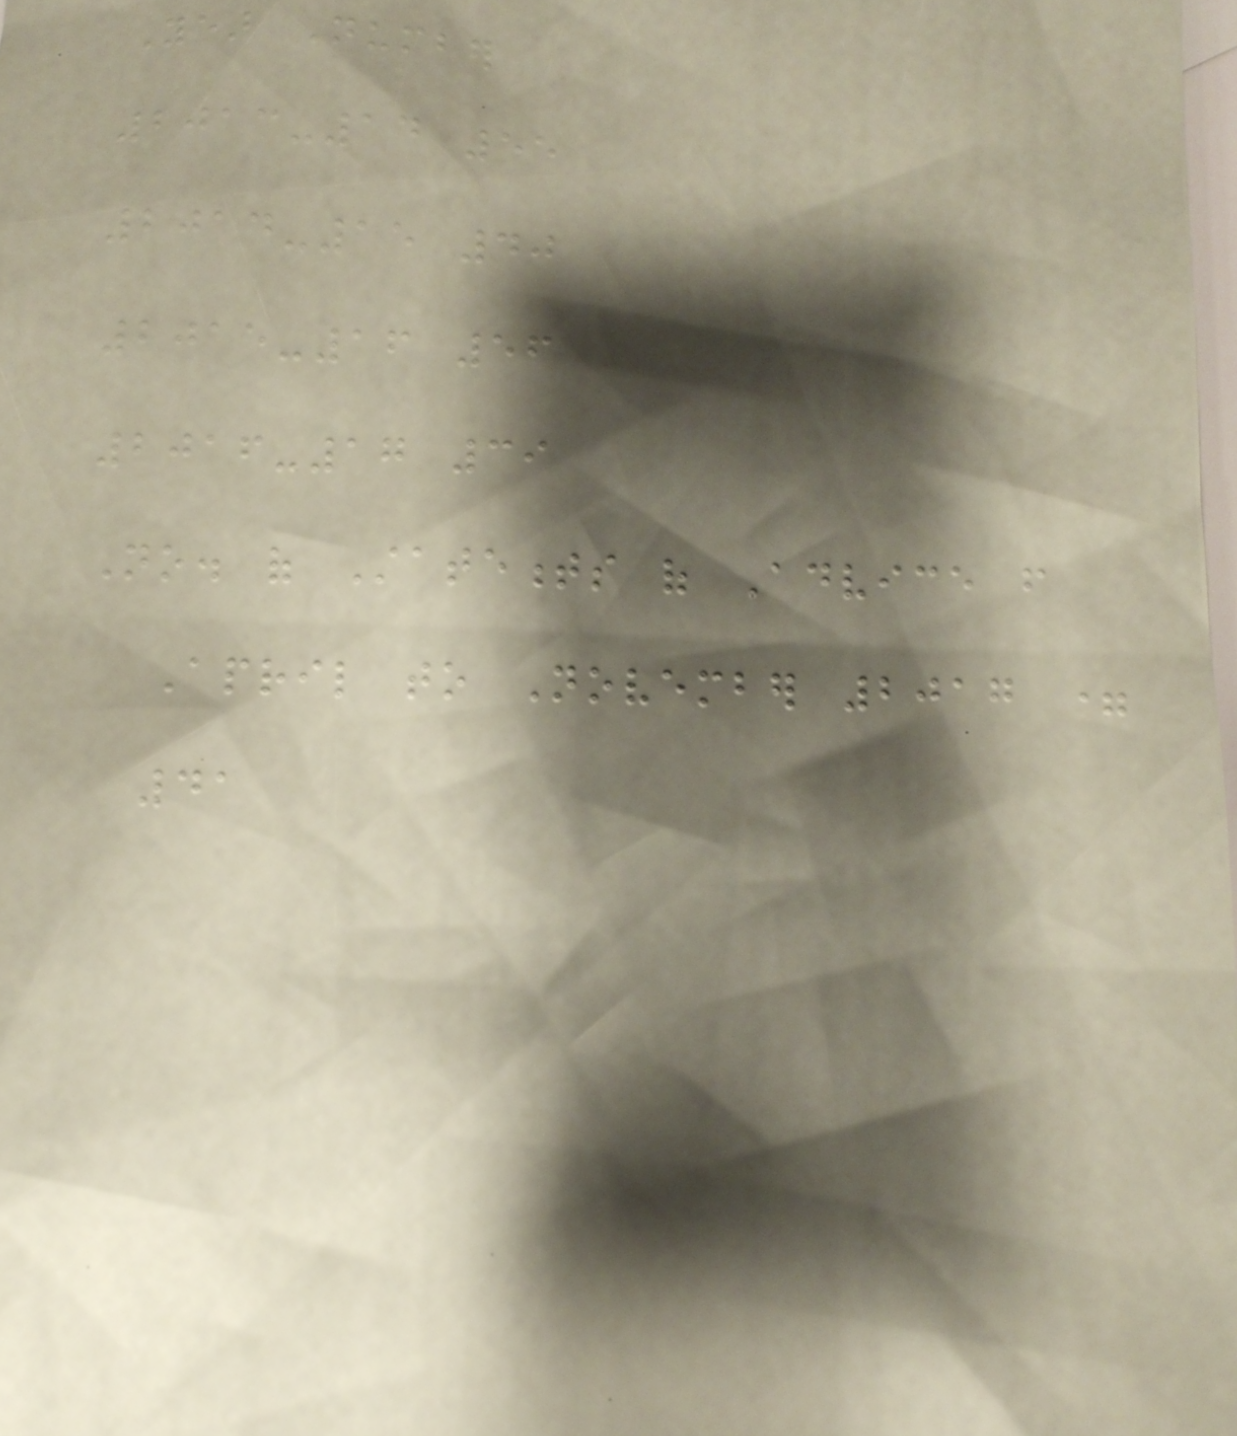Year Number
2013-14 55
2014-15 40
2015-16 56
2016-17 39
No. of Statements of Advice from
April to November 2017 =
41
